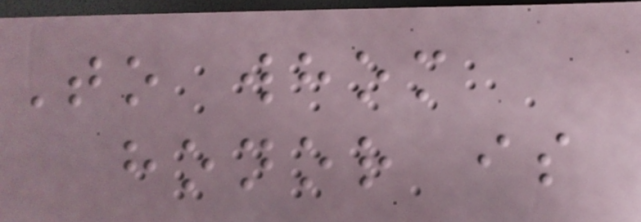To whom
honor is
